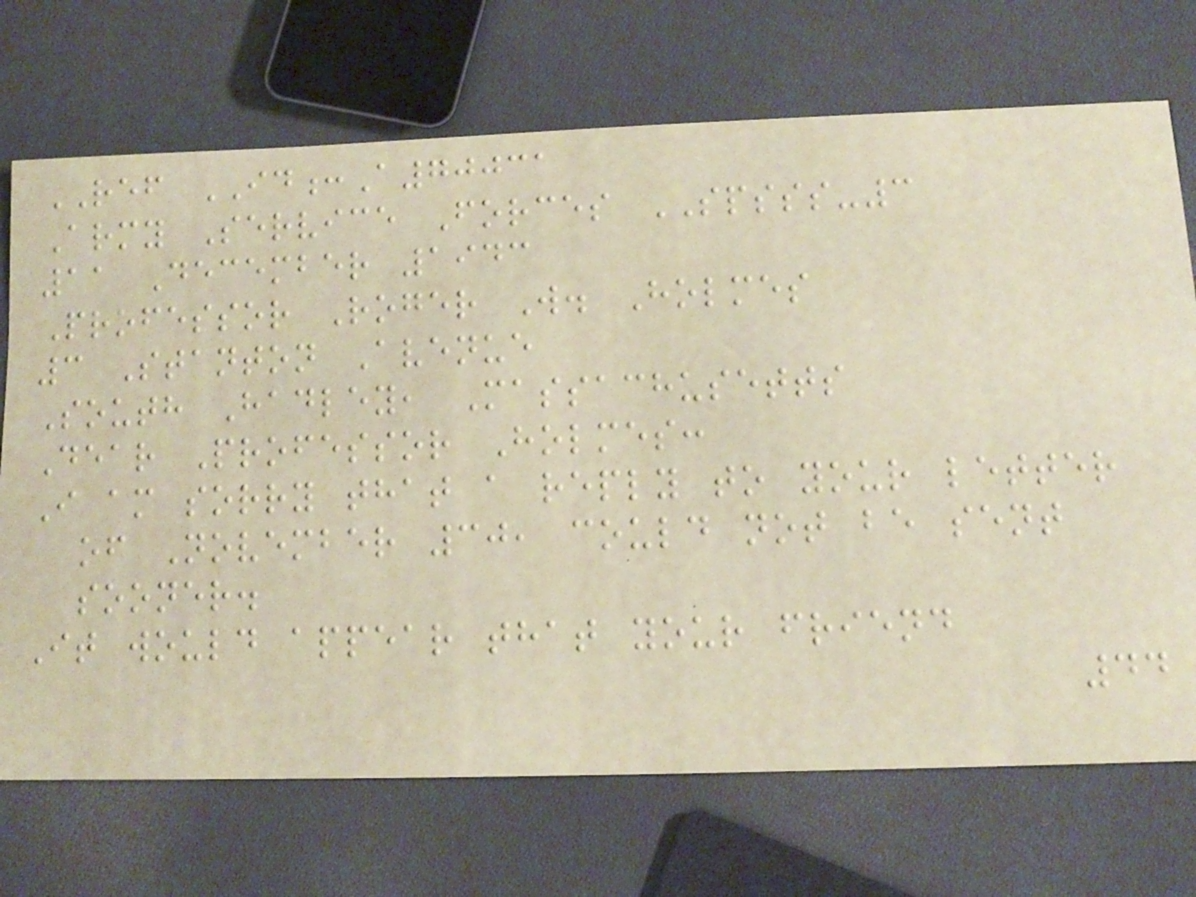REF ID:A70031
Army Service Forces SPSSS-3
11 December 1943
Professor Roger W. Holmes
3 Stanton Avenue
South Hadley, Massachusetts
Dear Professor Holmes:
I am sorry that a reply to your letter
of November 30, could not be sent
sooner.
It would appear that your friend
44
